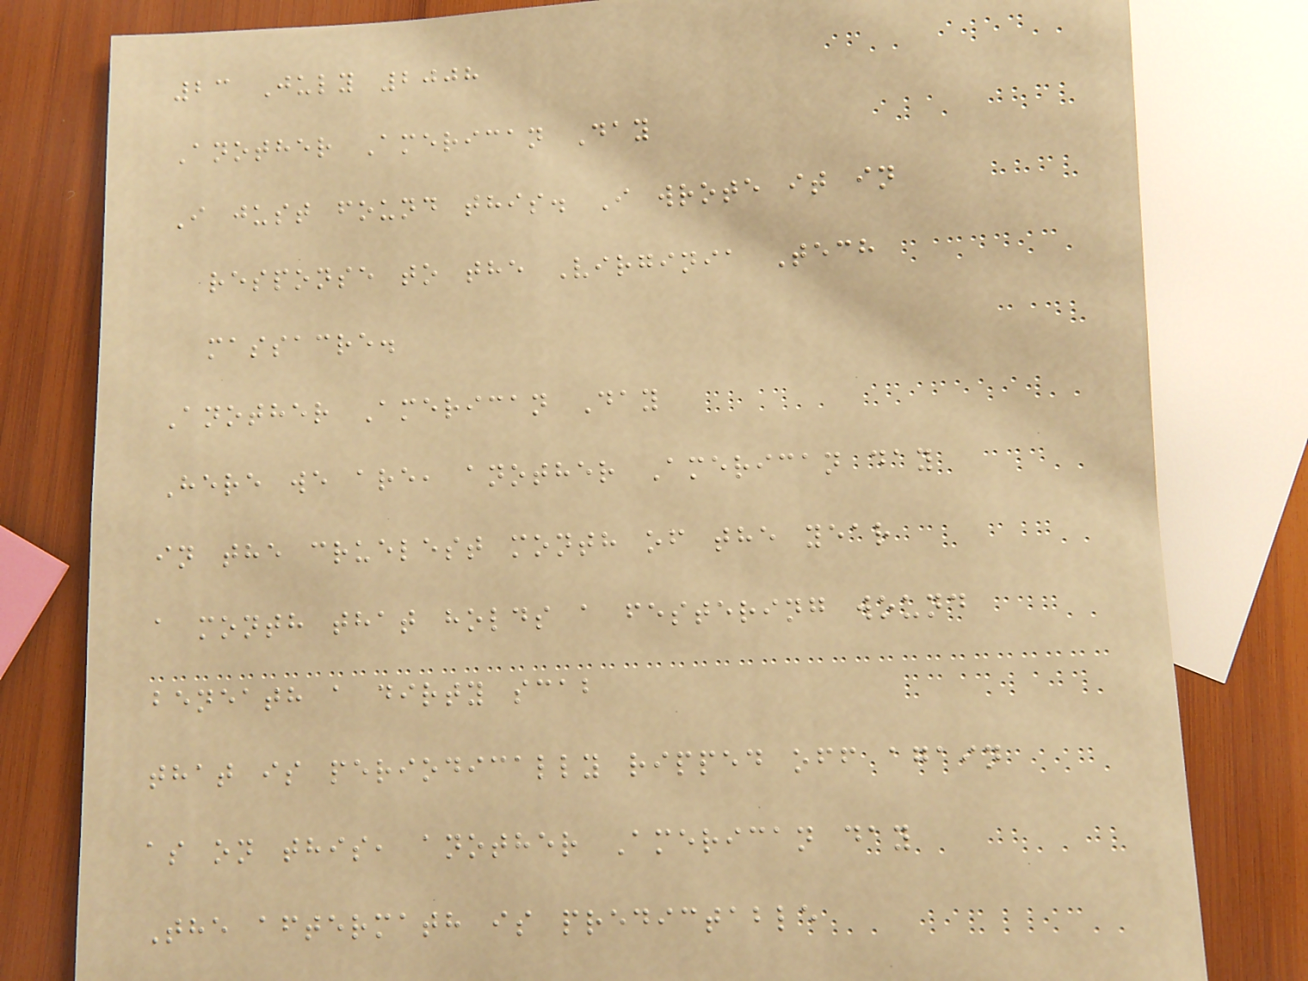23 July 2008
Another American Day
I just found this. I wrote it in
response to the Virginia Tech
massacre.
Another American Day
Here we are, another American day
in the cruelest month of the year
a month that holds a festering wound
beneath a dirty scab
that is periodically ripped off again
as on this, another American day
The aftermath is predictable
